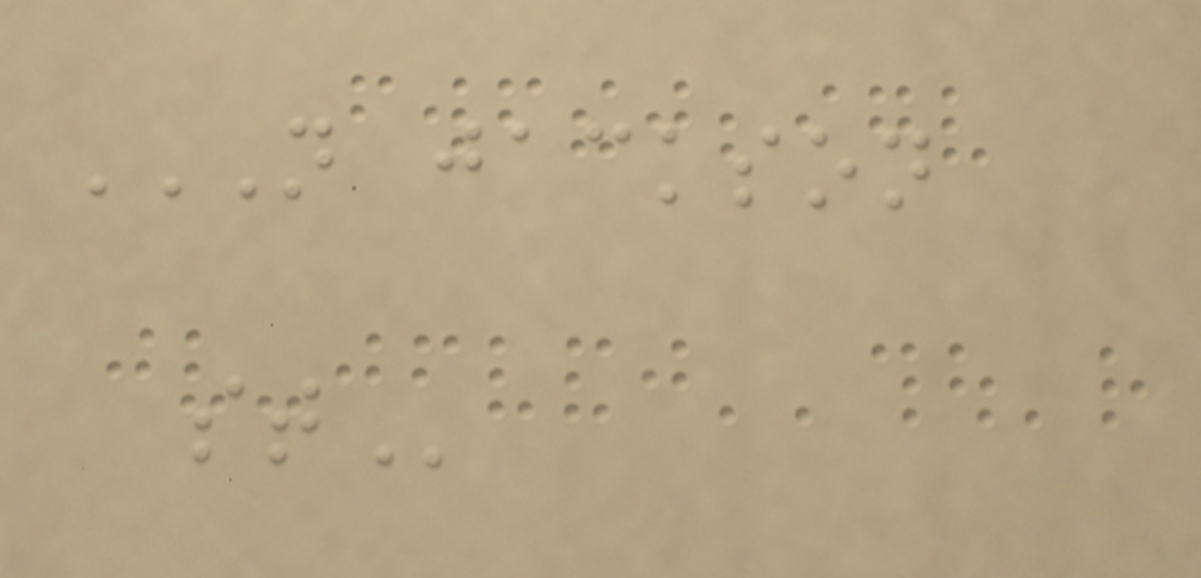N JACKSON
ST
